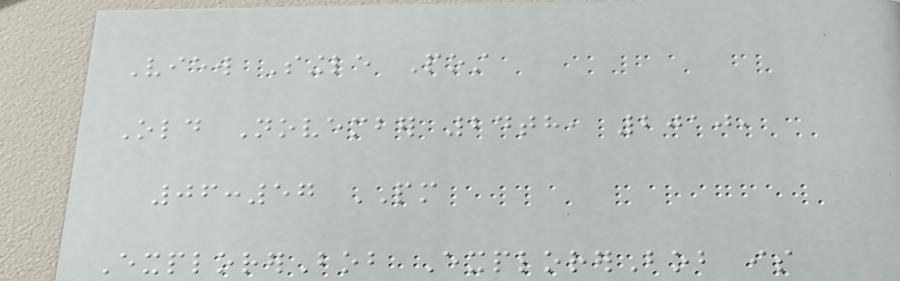View Single Post
Old November 24th, 2010,
06:57 PM
ExplorerBob ExplorerBob is
